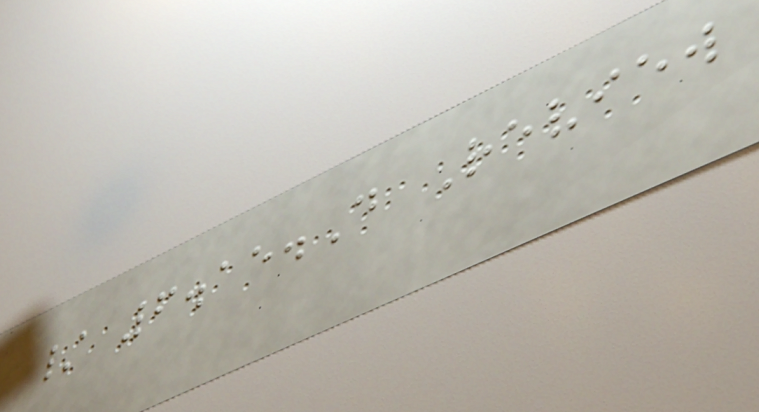/ 6.15.D Review
